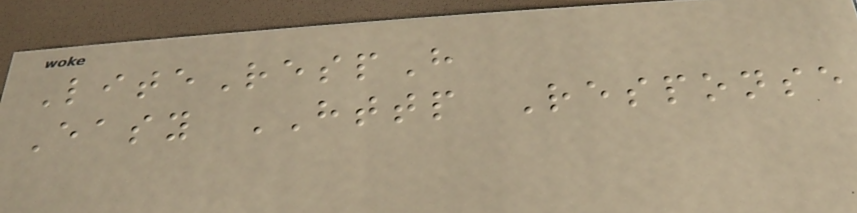LiteRespH
Easy HTTP Response
